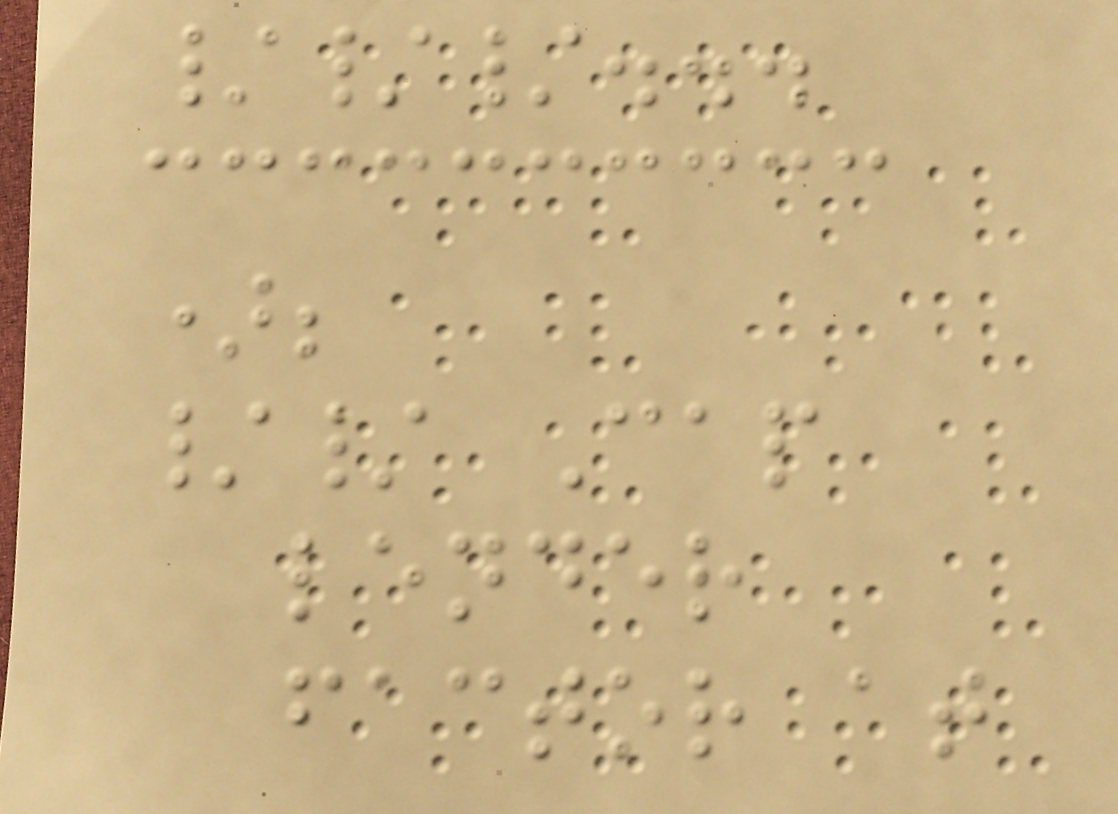///...
);
// Cap
lender
factor at
